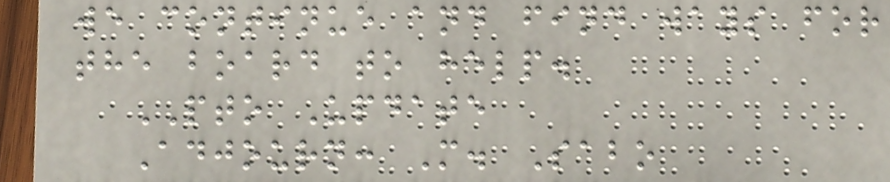we continue and find ways for
the board to help.
PTO Update
Adjourn: M. Sabo
